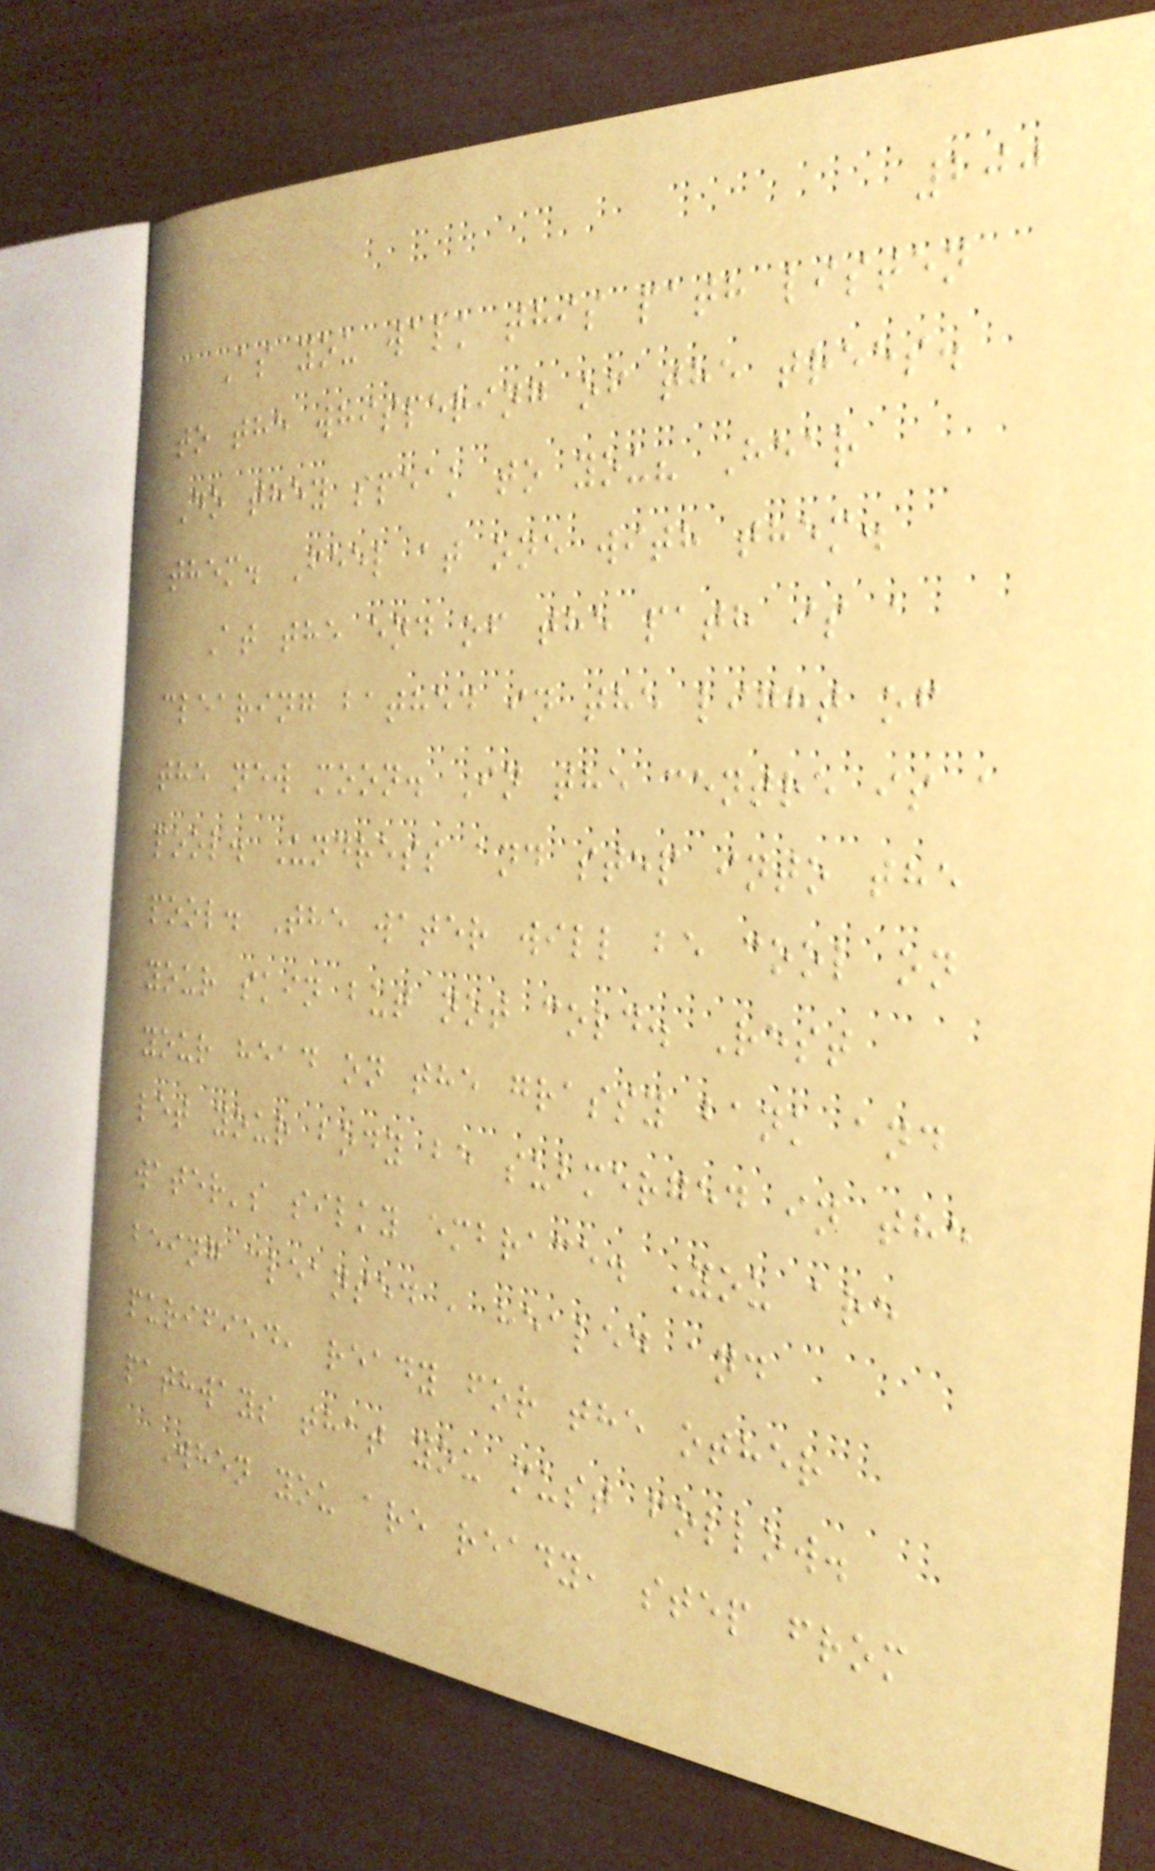200
As you walk this path listen
to the whispering of the trees.
Do they speak to you? Hear
them. Feel at one with them.
At the end of the path is a
clearing bathed in the light of
the new moon. In the centre is a
pool. Undress and step into the
pool. The water will be cool on
your skin but not cold. Rest
your head on the grassy bank and
let your body be submerged in the
water's silky embrace. You are
being cleansed , healed and
purified, ready for the other
pathways that you must follow.
When you are ready, step from
